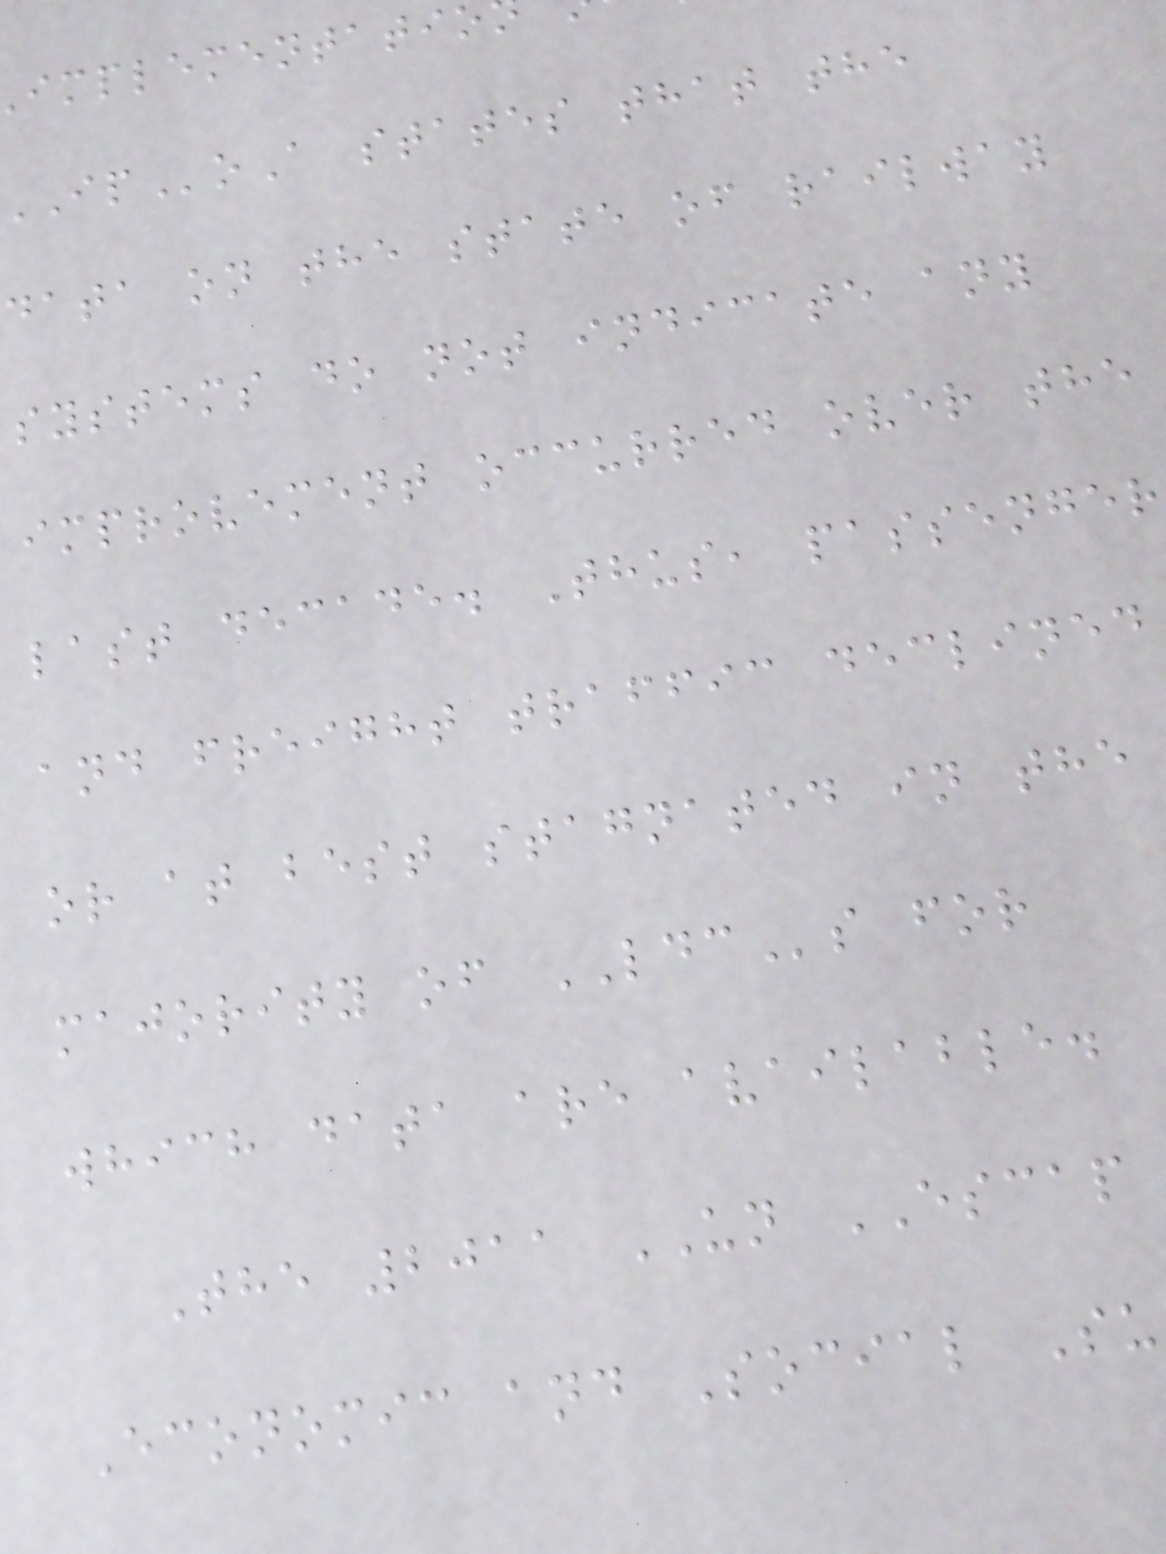oA states that the
data on the state of railway
systems do not indicate any
improvement occurred over the
last decade. Thus, passenger
and freight traffic declined
or at best stagnated in the
majority of LDCs for
which data are available.
The 2011 UN ESCAP
Economic and Social Su
